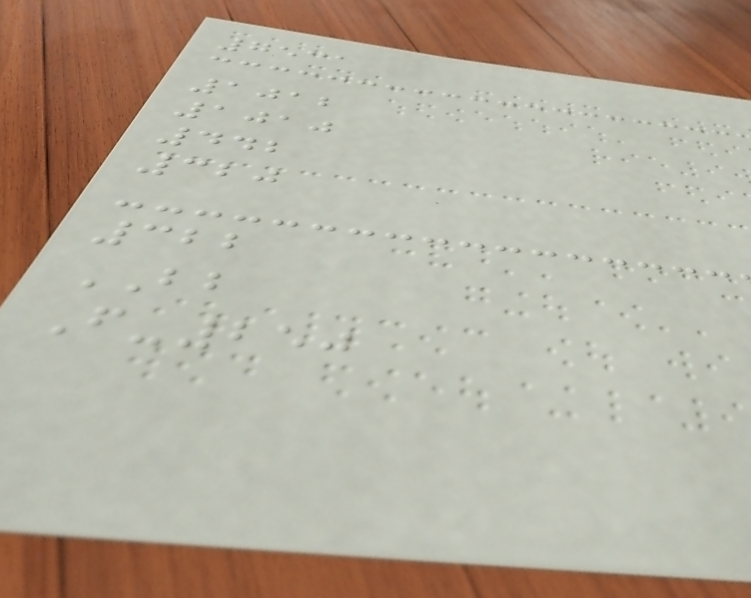7531
1012
1010
442
320
322
BB
F-250
